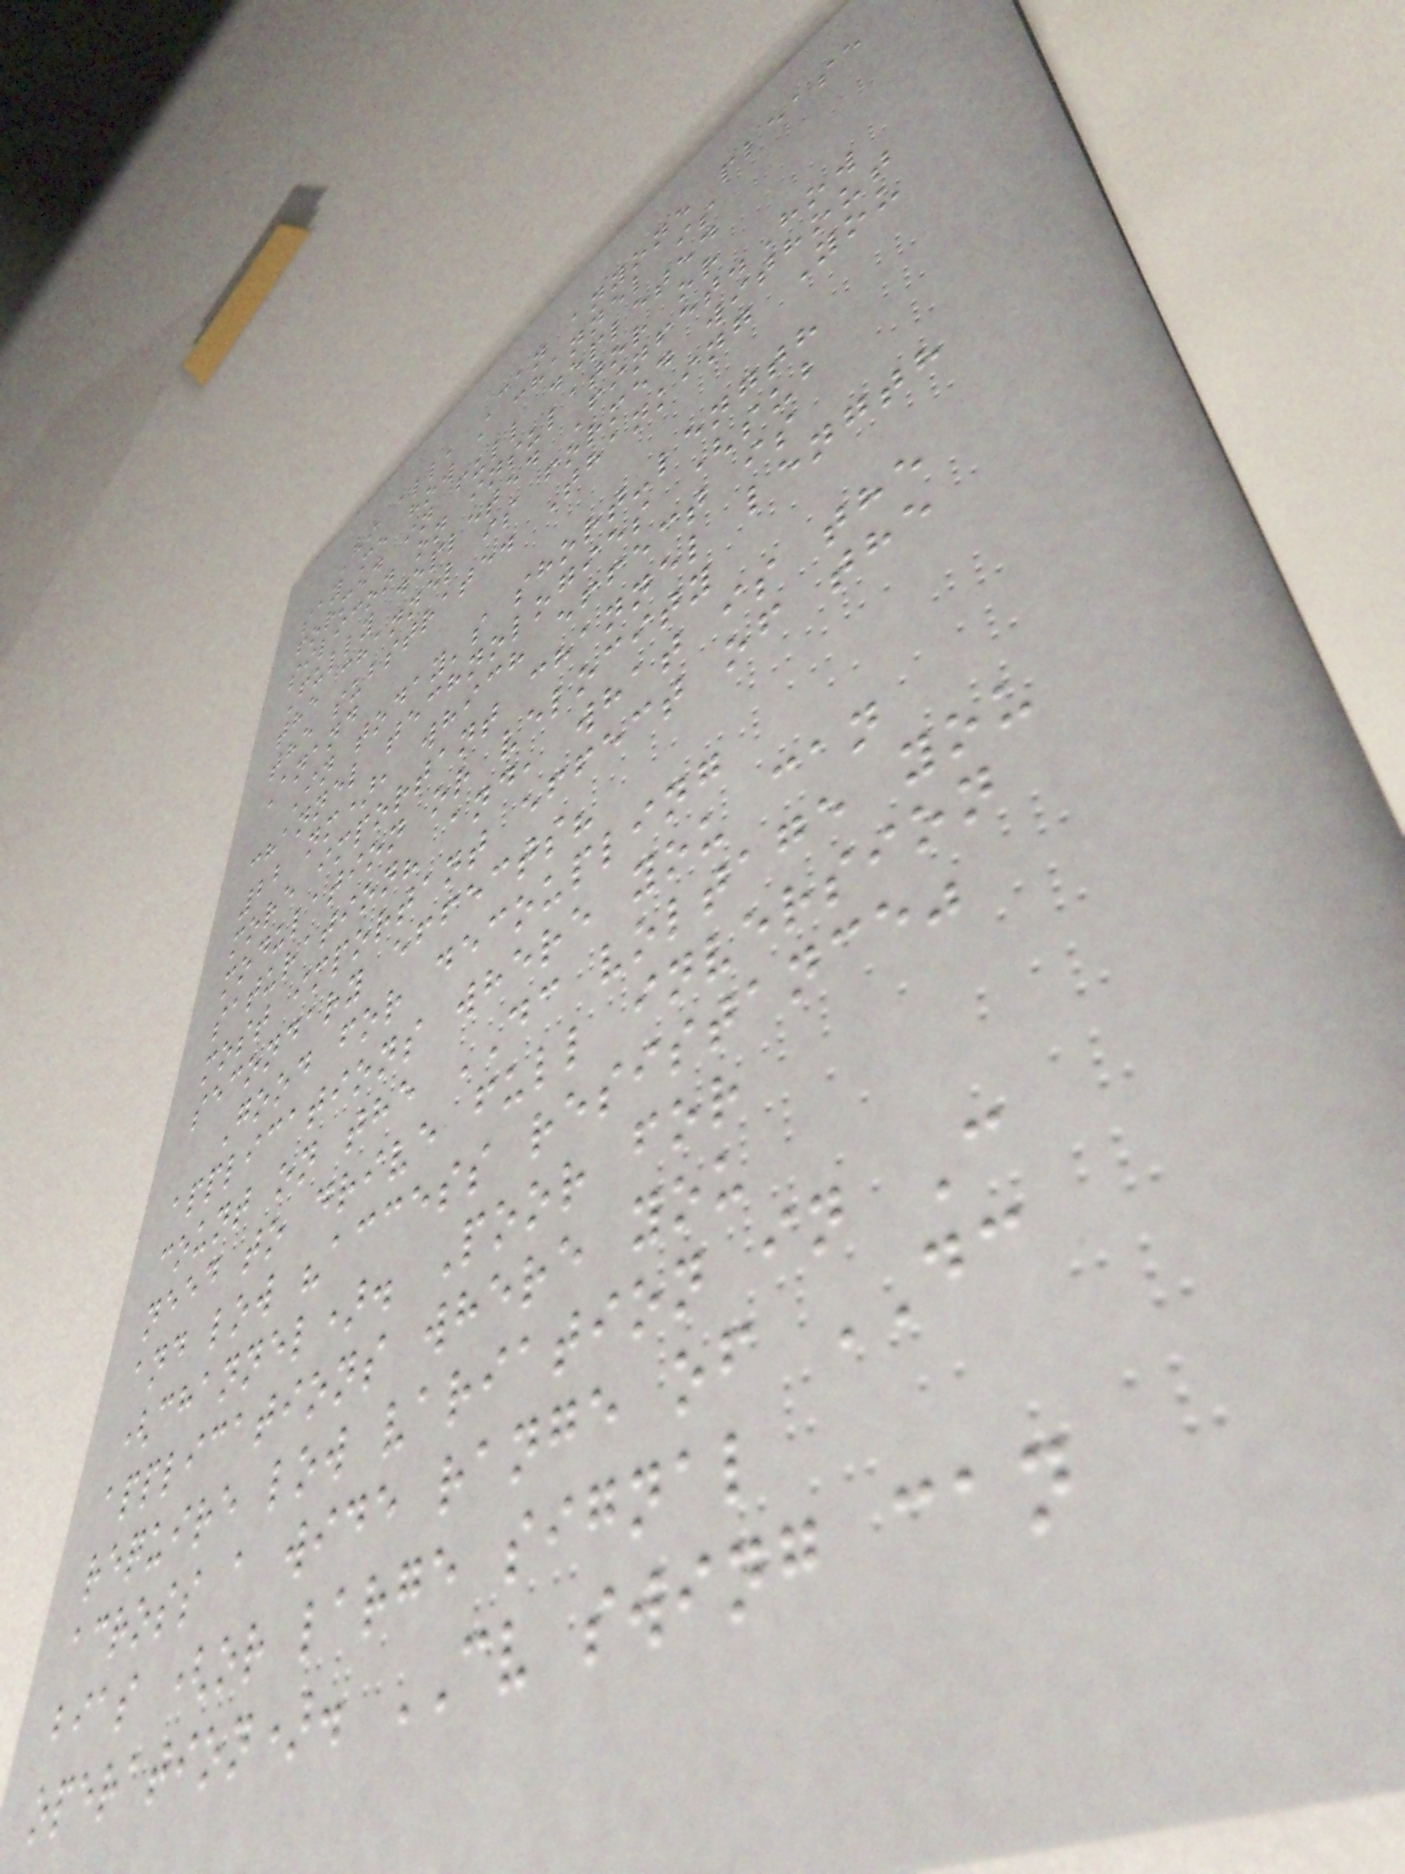Hi all, Can anyone please
say me how a channel is
formed in full depleted
silicon on insulator or
Fully depleted Finfet.How
the channel is formed without
the substrate. Thanking You
Anand
In today's short-length
channel technologies (sub
22 nm), which effect is
more important channel length
modulation or velocity
saturation? and, what is the
most important effect of the
secondary effects?
Good for decoupling
applications where you can
count on the DC voltage you
need to drive full inversion
and low "access resistance"
(channel). Poor for
applications where you
require low variation in C
across a wide range of DC
bias (or large signal
operation). CV swing can
